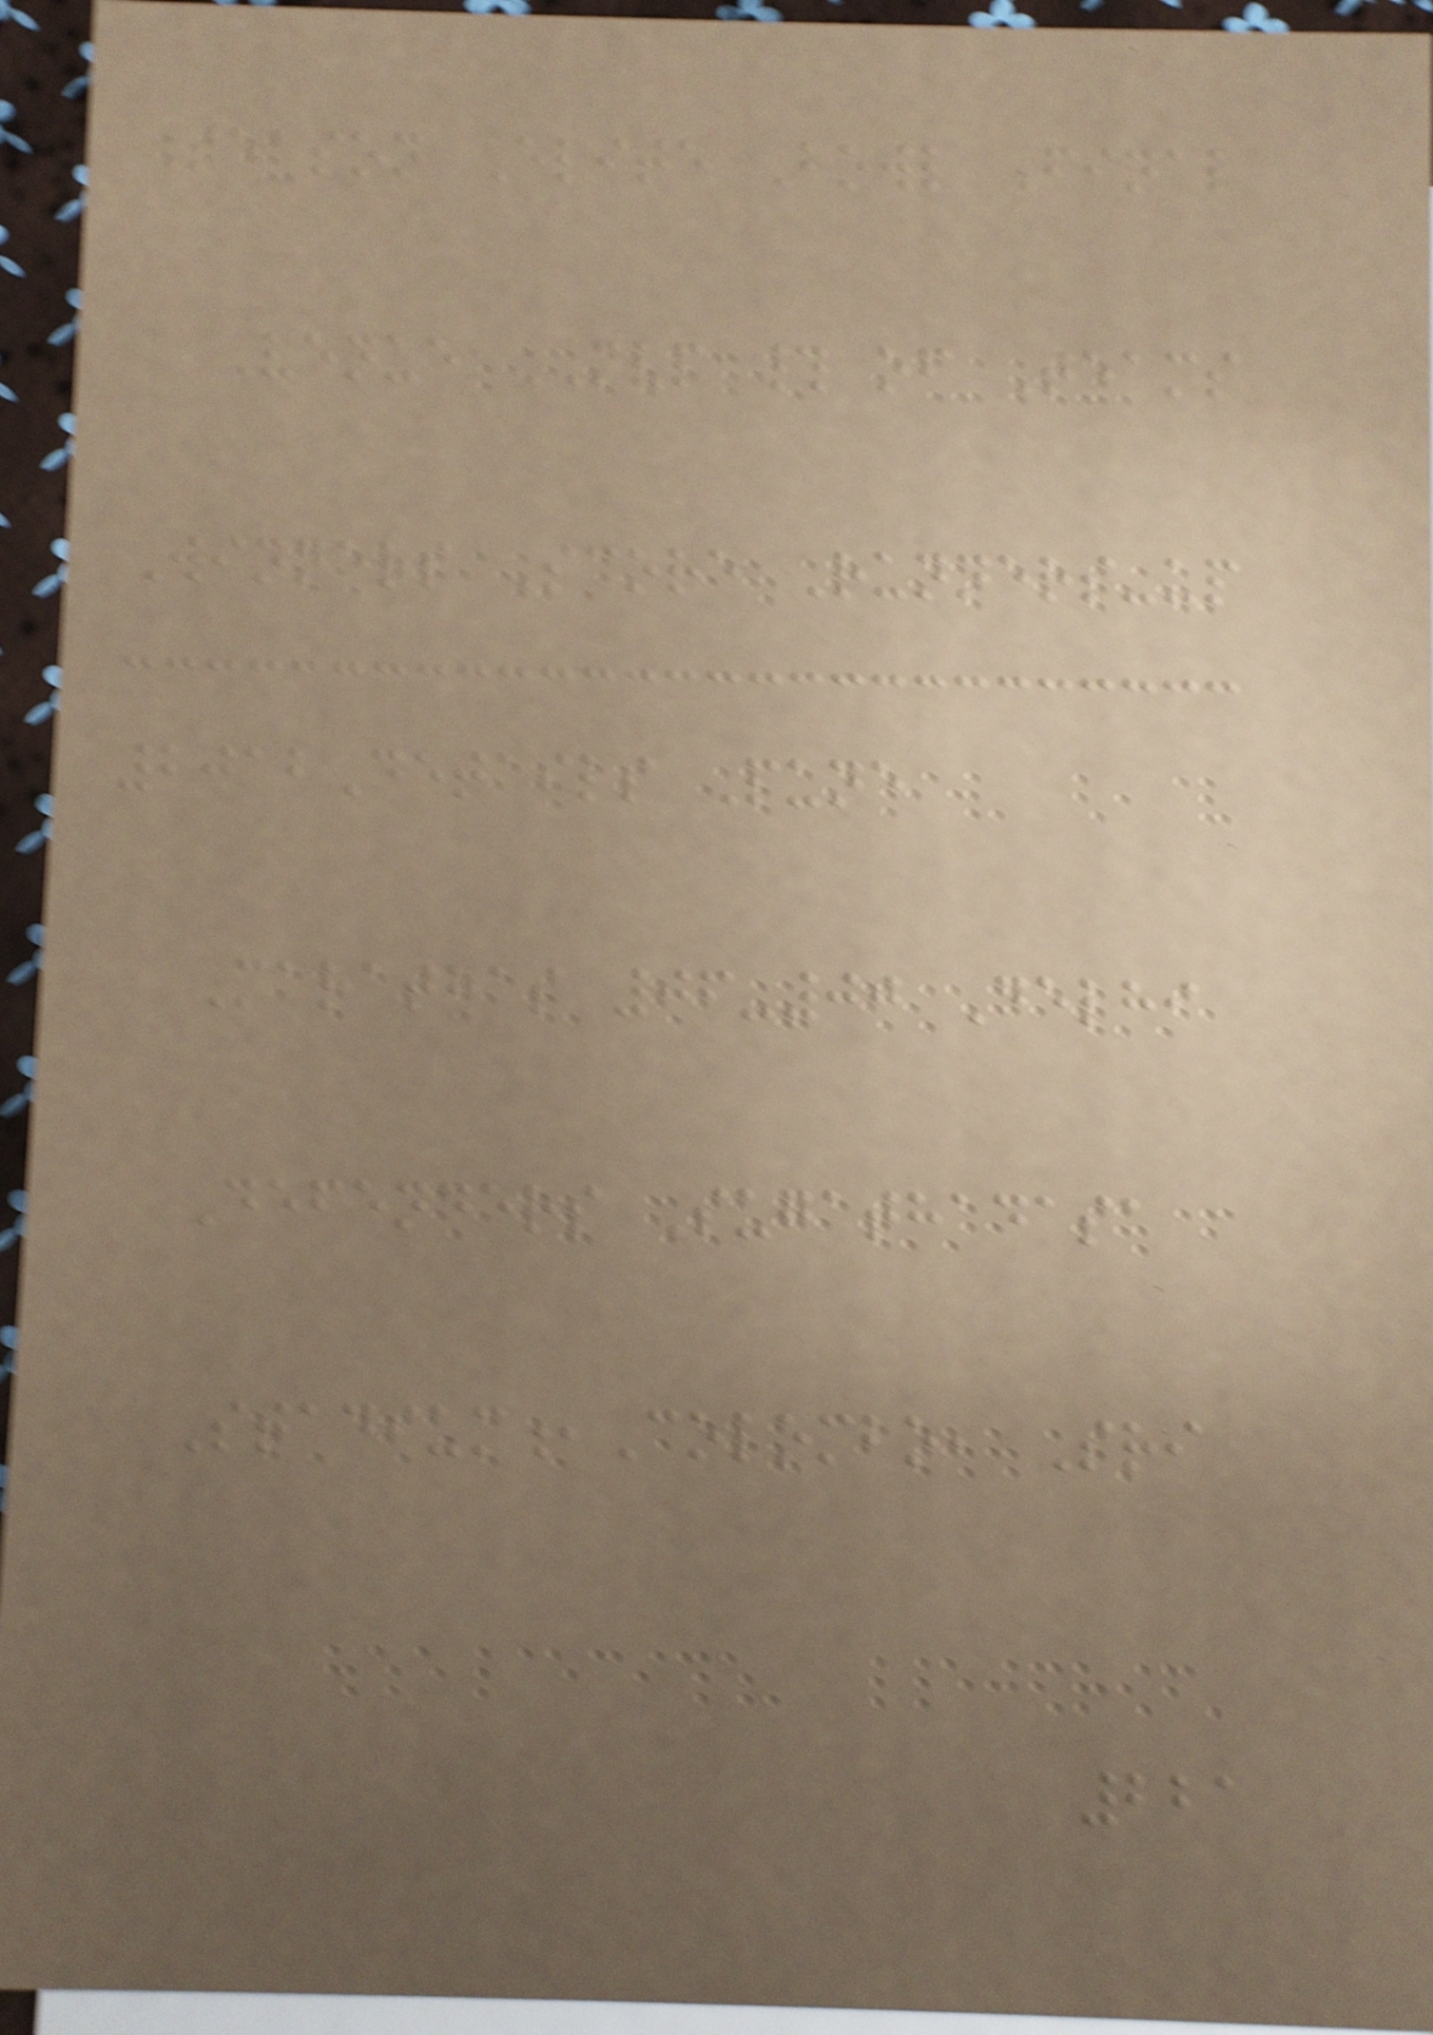Season Elite Bowl Final
Venue MVP # of Teams
Winners Score Runners-up
2012Details Pune
Marathas 06-00 Delhi
Defenders Sugathadasa
Stadium,Colombo, Sri
221
